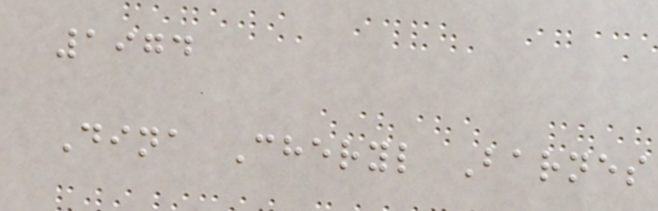1974
Dina Cheryl Barnes
